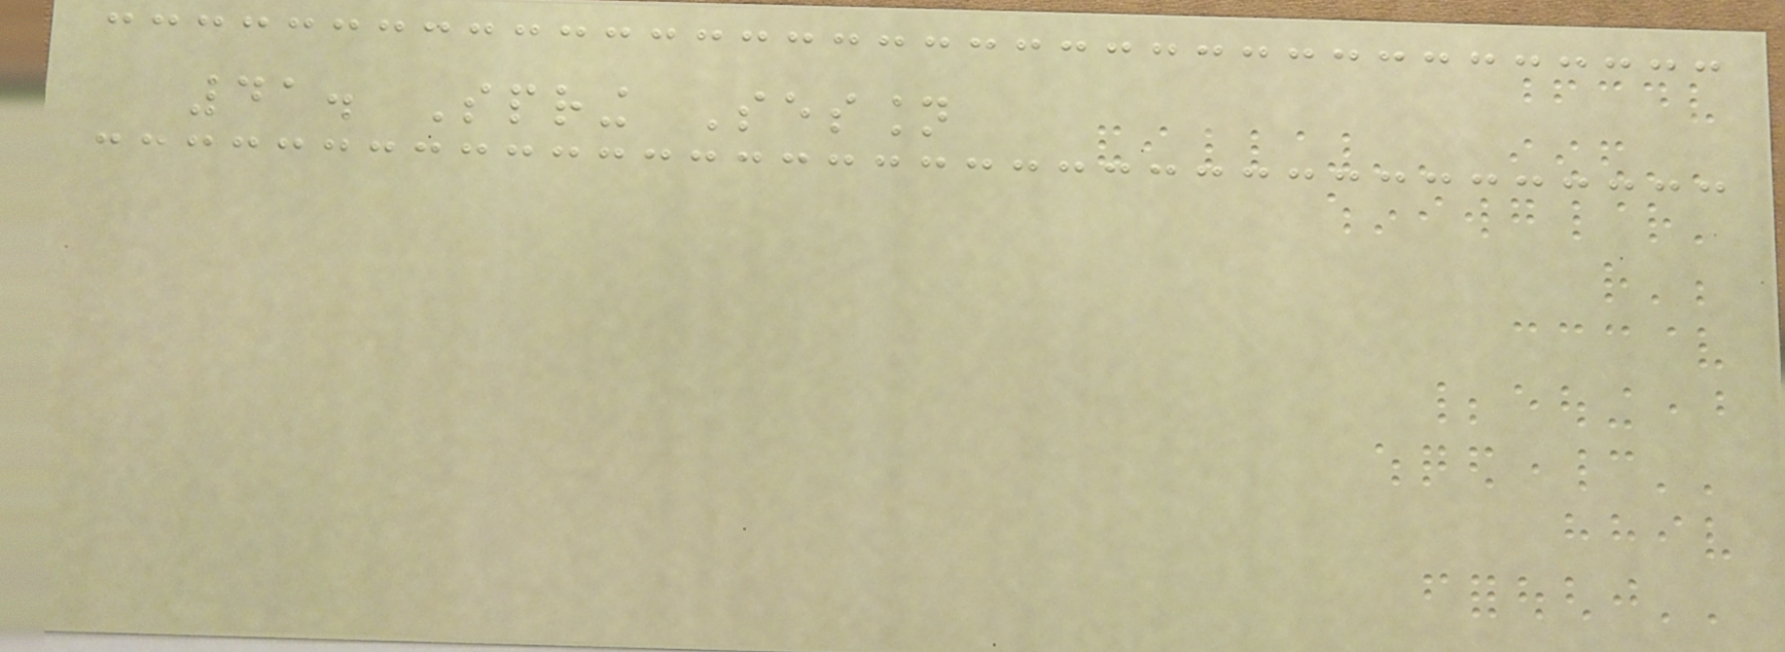41. Spring Session
